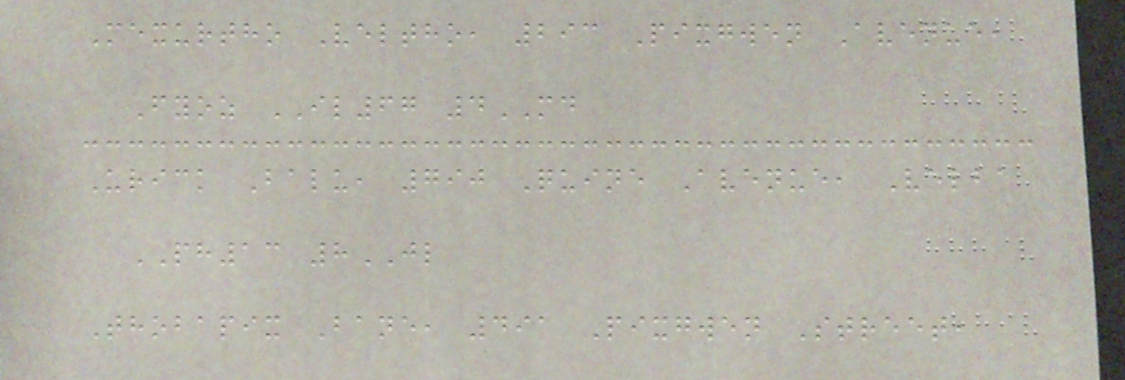Mexurtho Veltho, 293 Pixgwen Avenue,
Fyoz IL67 4MD
Urick Balu, 790 Quine Avenue, Velba
PH13 8JL
Thobapix Bane, 491 Pixgwen Street,
